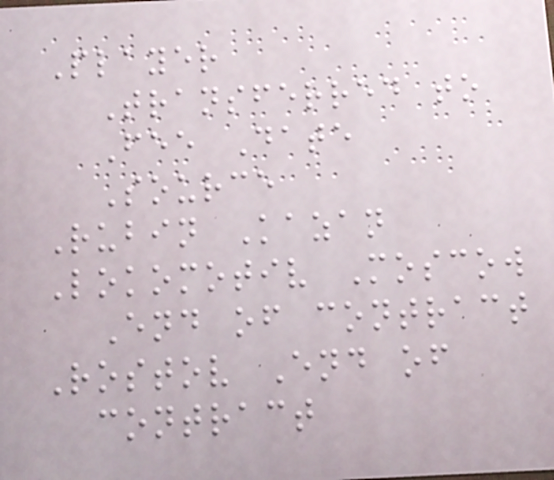Player
Transferred to
Fee Date
Source
Rubin Kazan
Lokomotiv Moscow
End of contract
Rostov End of
contract
